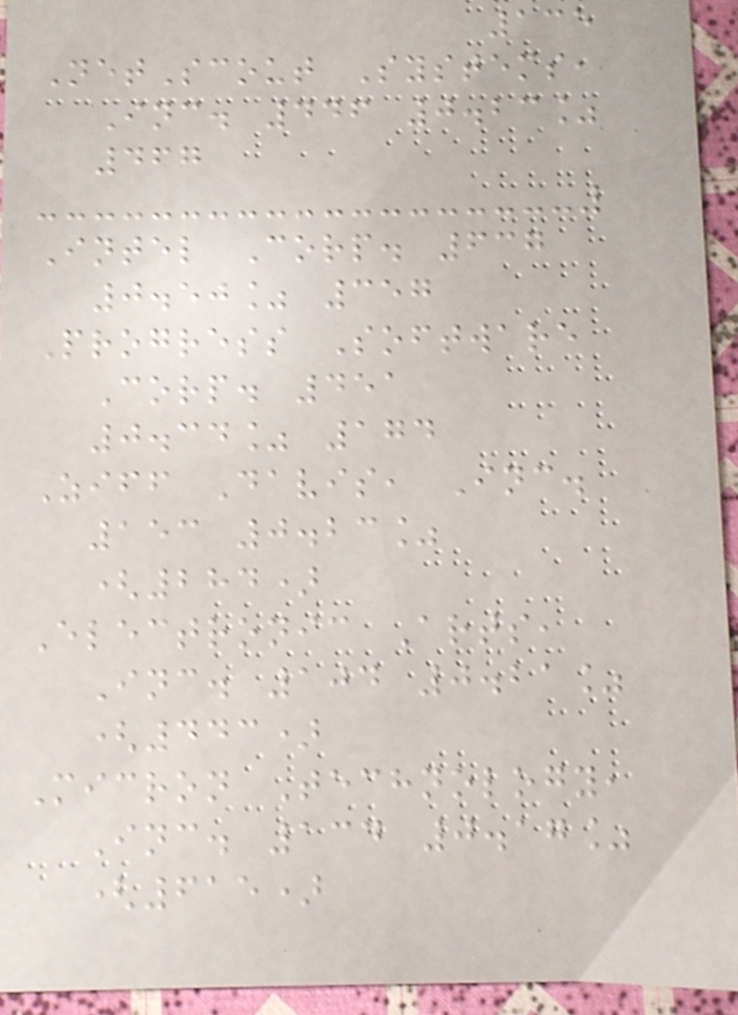135
NetScout Systems,
Inc. 446 0.23%
467
Intel Corp. 637
0.50% 357
Progress Software
Corp. 451
0.34% 174
Ziff Davis, Inc.
153 0.23%
(284)
Electronic Arts,
Inc. 104 0.21%
(443)
Micron Technology,
Inc. 134 0.17%
(615)
